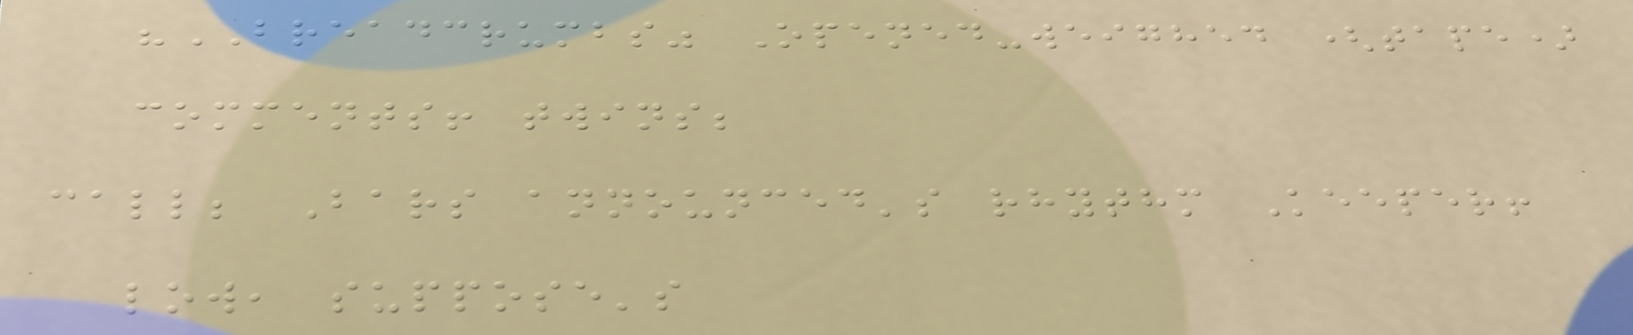"BREADCRUMBS" Opened-weighed (tape)
comments! twins;
call; Bars announced's rhythm Keeper!
low, suppose's
